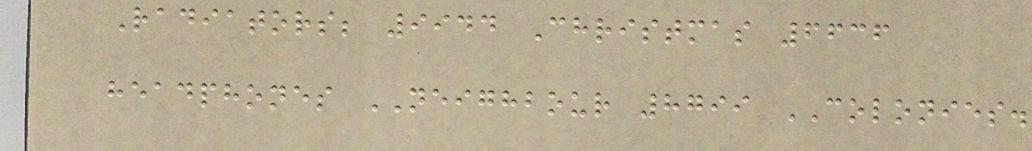Radiators; 9944 Christmas 6636
headphones NEIGHBOUR 8799 COLONIES.
